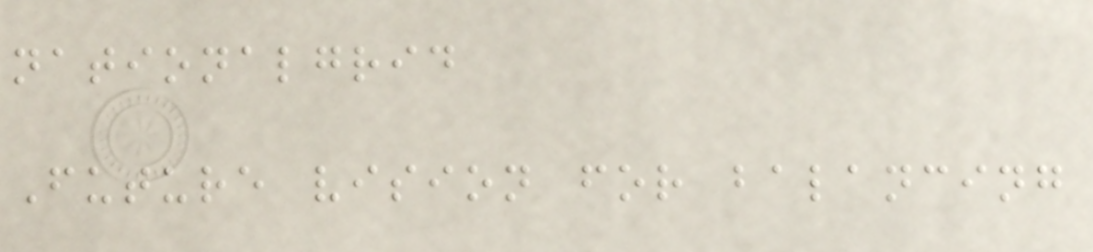nationalgrid
Future vision for balancing
